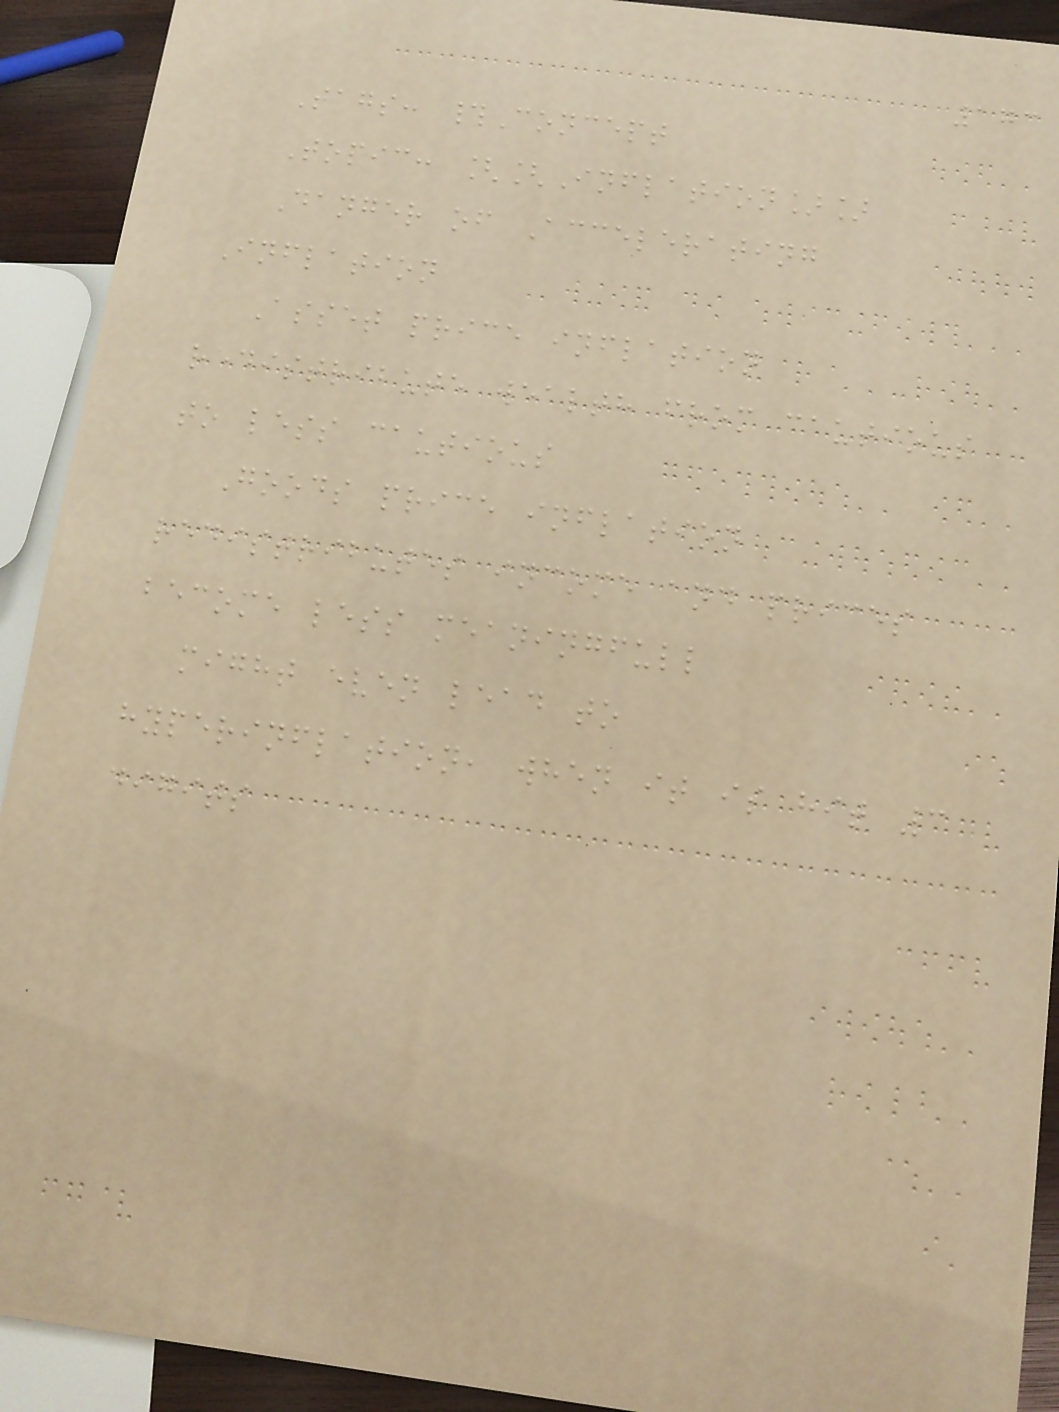173
Tags: #Concept
Topic: [[Inflation]]
Danger of Accelerating
Inflation
Asset price inflation
redistribute wealth from cautious
to less cautious
Goods price inflation
redistributes income and prices
become less meaningfull
might even lead to
hyperinflation, when it is hit 3
digits
